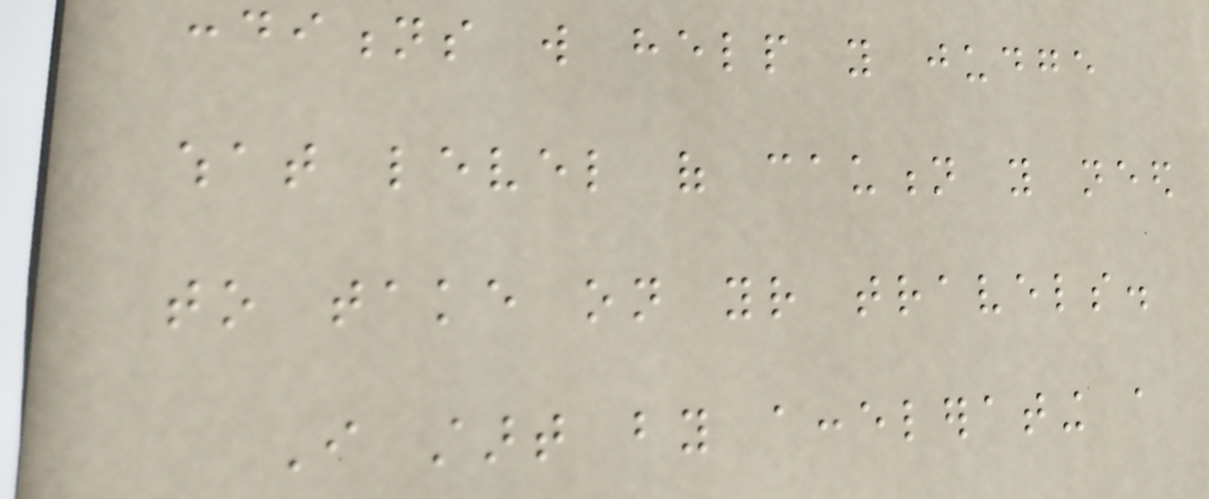conditions will help you judge
what level of caution you need
to take on your travels.
I start by accelerating a
